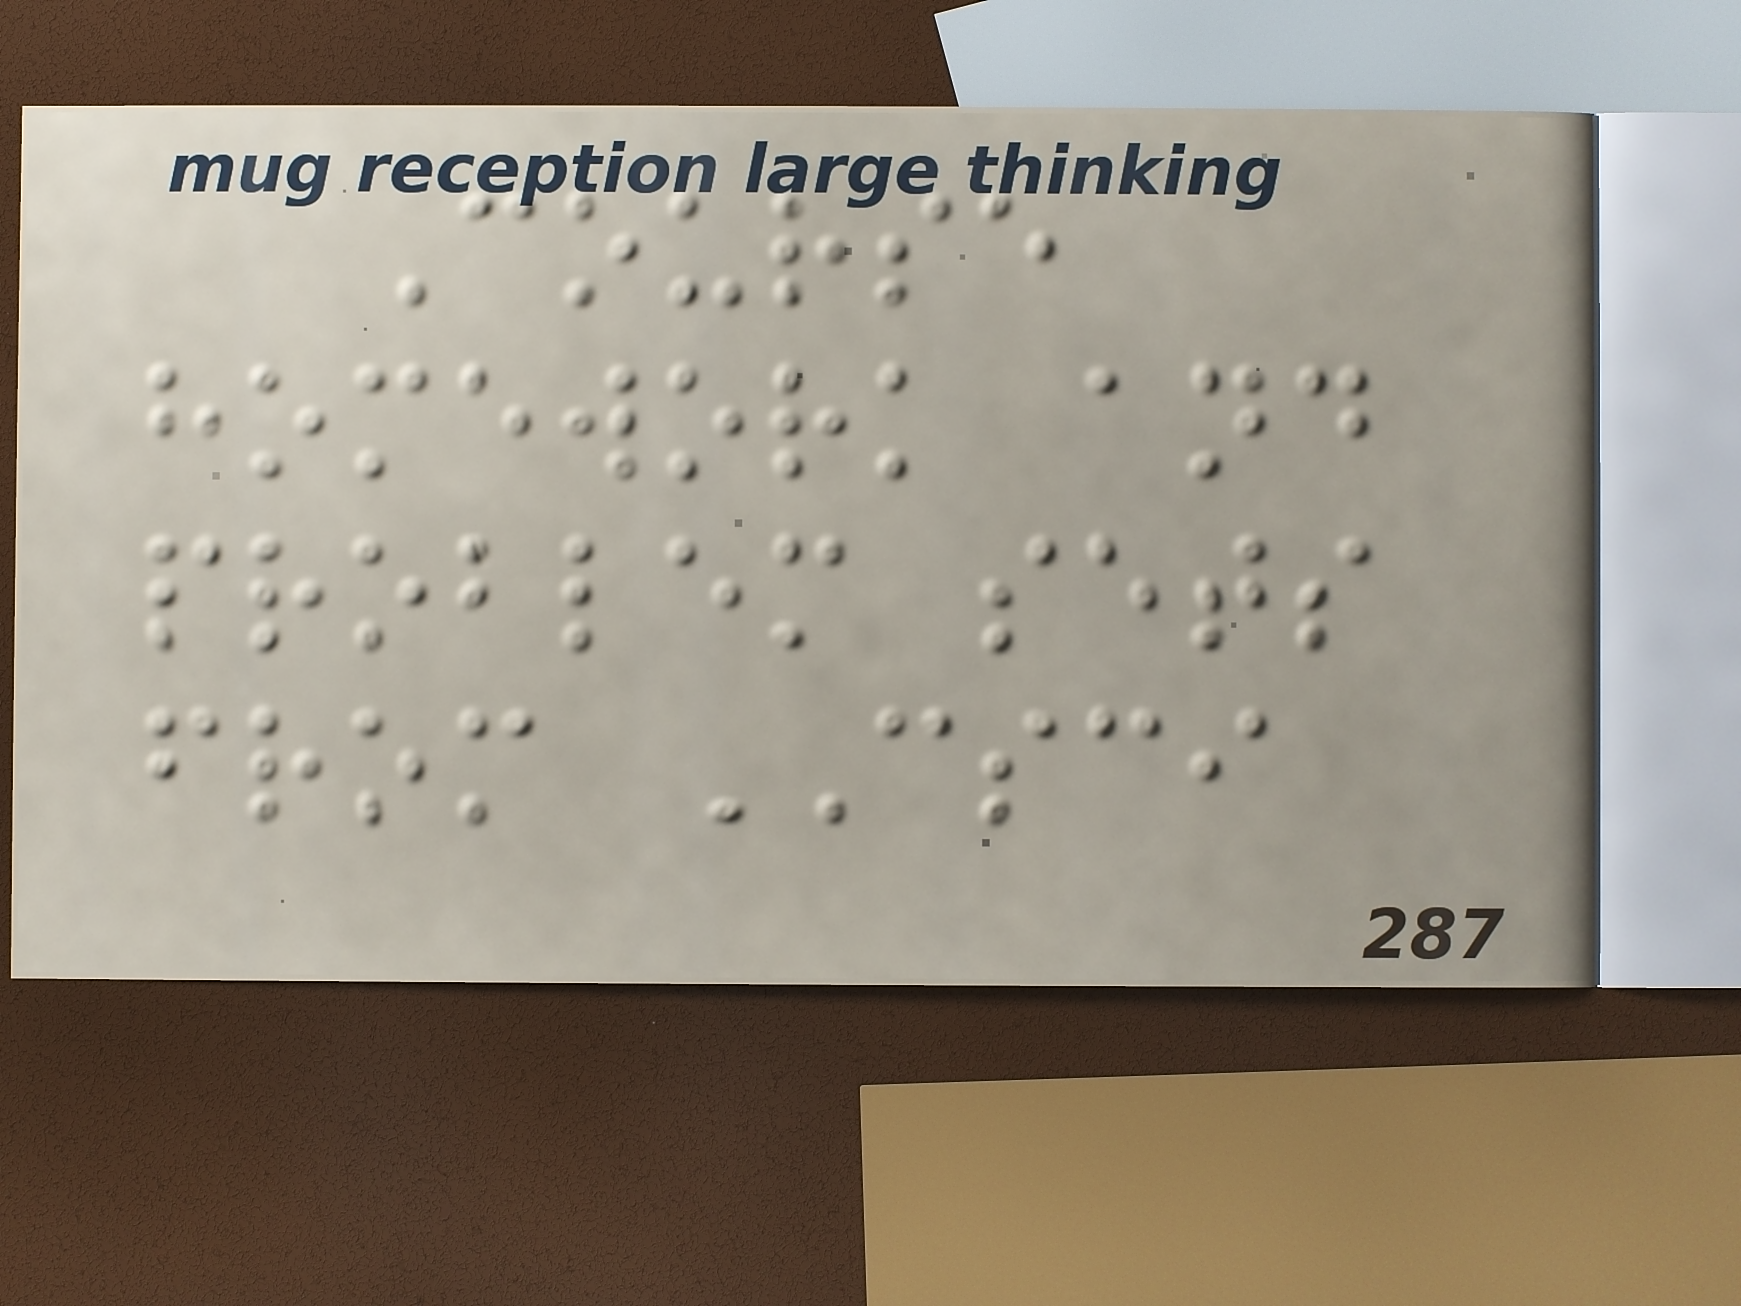Course
homework and
problem sets
from CSCI
